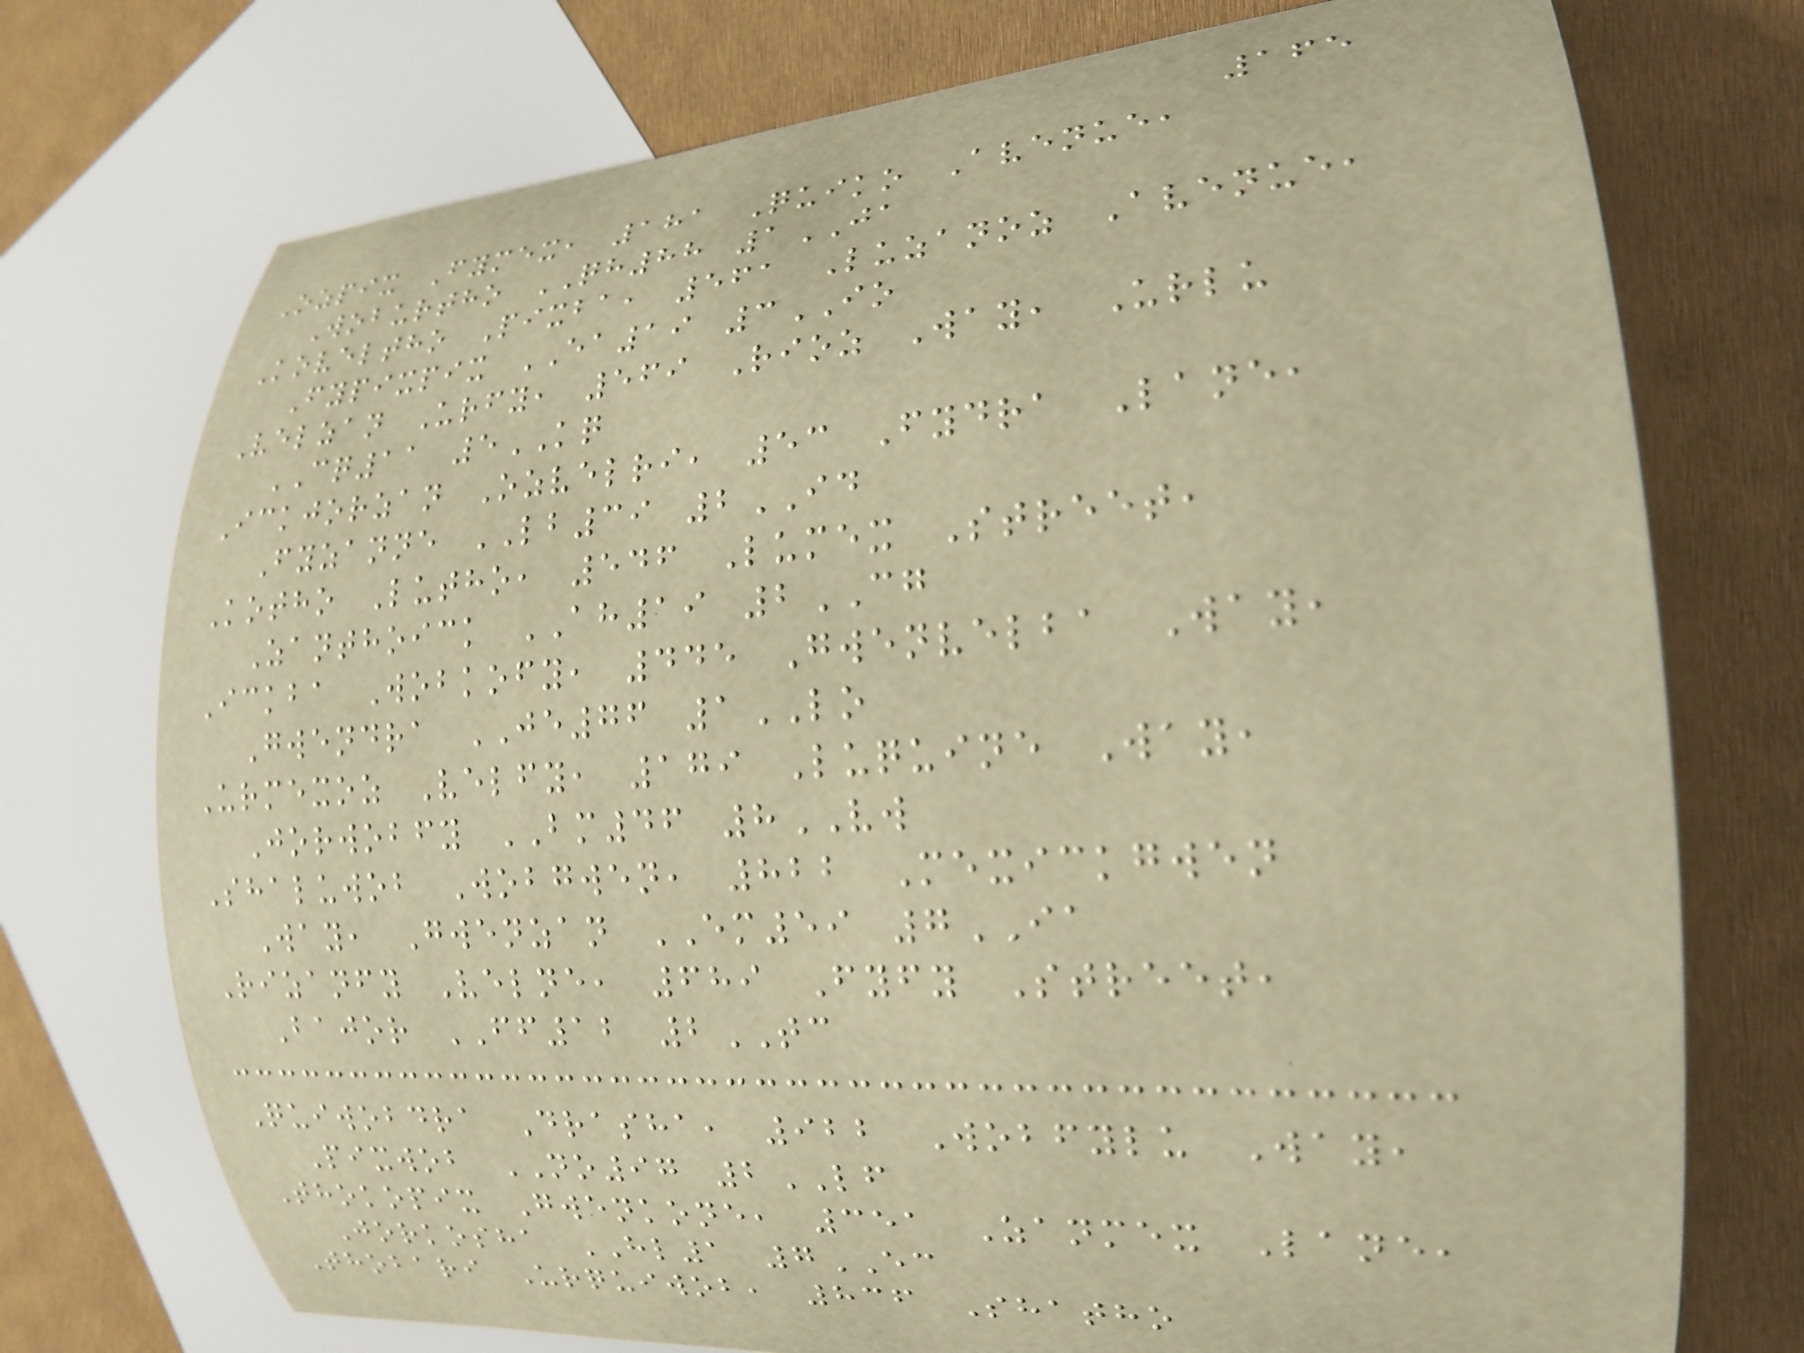165
Ozpix Fymex, 181 Quiko Avenue,
Woburtho QH88 1JA
Koveltho Pixba, 561 Luzanoz Avenue,
Fypixpix EA19 3IO
Velzan Urfy, 569 Rioz Way, Urlu
CQ11 5KQ
Ickjorzan Ozvelri, 53 Fydra Lane,
Fyzanne LB39 2ID
Kotho Lutho, 546 Lumex Street,
Zanthoick AH19 2CG
Ickba Wobkofy, 445 Gwenvelba Way,
Gwendra JE76 1LO
Urmexoz Velfy, 179 Luquine Way,
Jorwobfy BM46 8VW
Shaluwob Wobgwen, 822 Mexickgwen
Way, Gwenzan EM59 7IA
Rizanfy Velne, 689 Fyfy Street,
Bajor FF12 2TC
Quiwobdra Drasha, 922 Wobfylu Way,
Pixwob NO97 2LF
Thokopix Gwenkone, 351 Zanmex Lane,
Jorkosha HL1 7EC
Thobari Urquiwob, 836 Shatho
